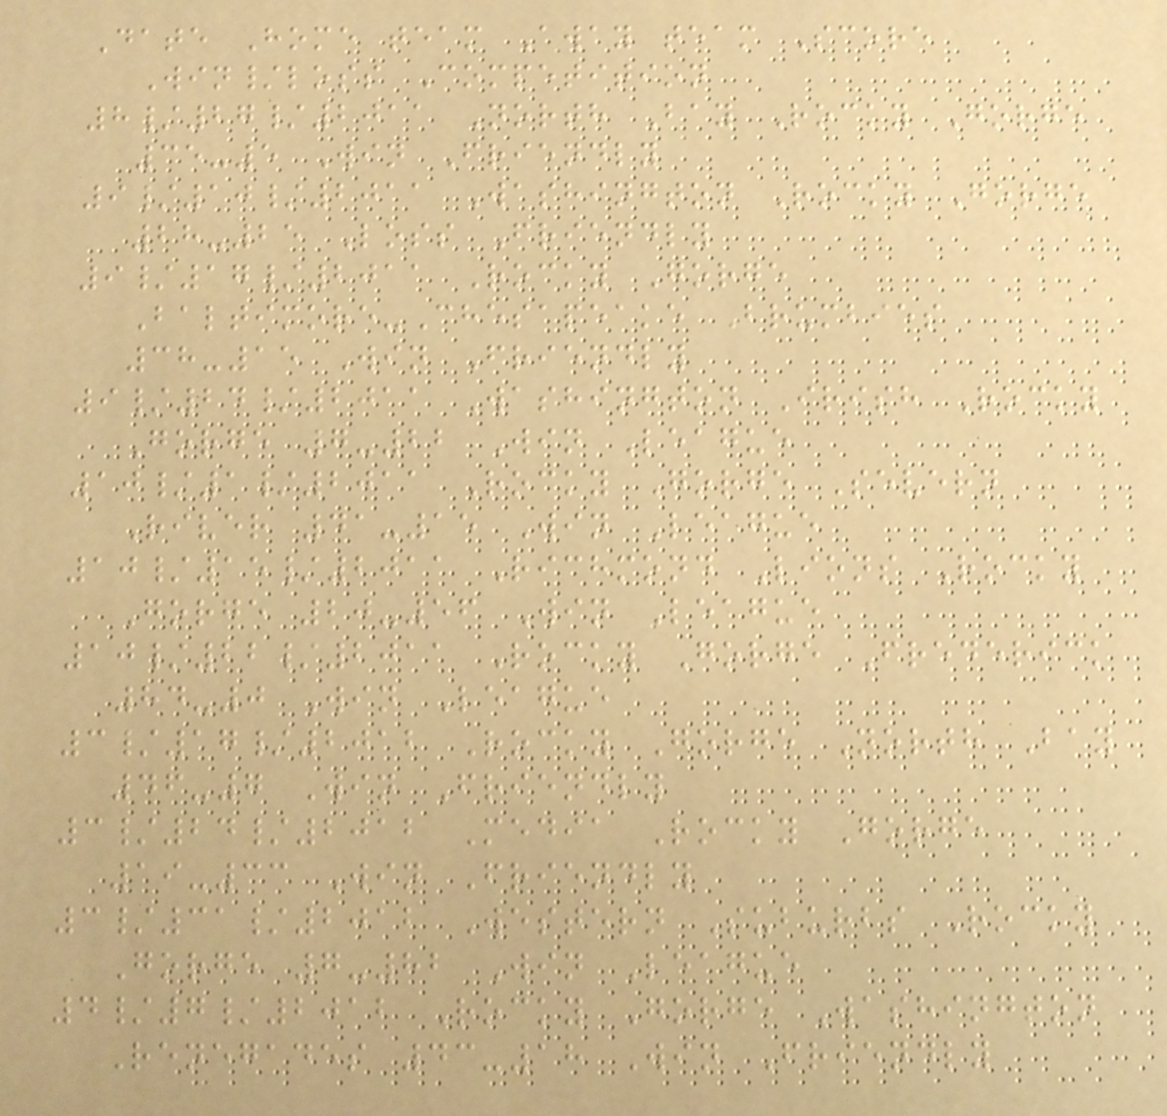Date Home team Away team Score
Win/loss Competition
8/27/2011 North Bay Rocky Gorge
35-5 Win Friendly
9/10/2011 Washington Rocky Gorge
28-25 Loss Friendly
9/17/2011 Rocky Gorge
Baltimore-Chesapeake Brumbies
38-15 Win Friendly
9/24/2011 Washington Irish Rocky
Gorge 7-22 Win League
10/1/2011 Rocky Gorge Severn
River 41-15 Win League
10/15/2011 Richmond Lions Rocky
Gorge 20-56 Win League
10/22/2011 Rocky Gorge Frederick
84-0 Win League
3/17/2012 Rocky Gorge North Bay
46-7 Win Friendly
3/24/2012 Media Rocky Gorge
19-33 Win Friendly
3/31/2012 Western Suburbs Rocky
Gorge 7-82 Win League
4/7/2012 Rocky Gorge Washington
Renegades 43-18 Win Friendly
